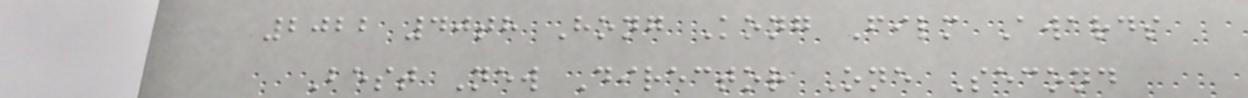2022 40th Hong Kong Film Awards
Best New Director One Second
